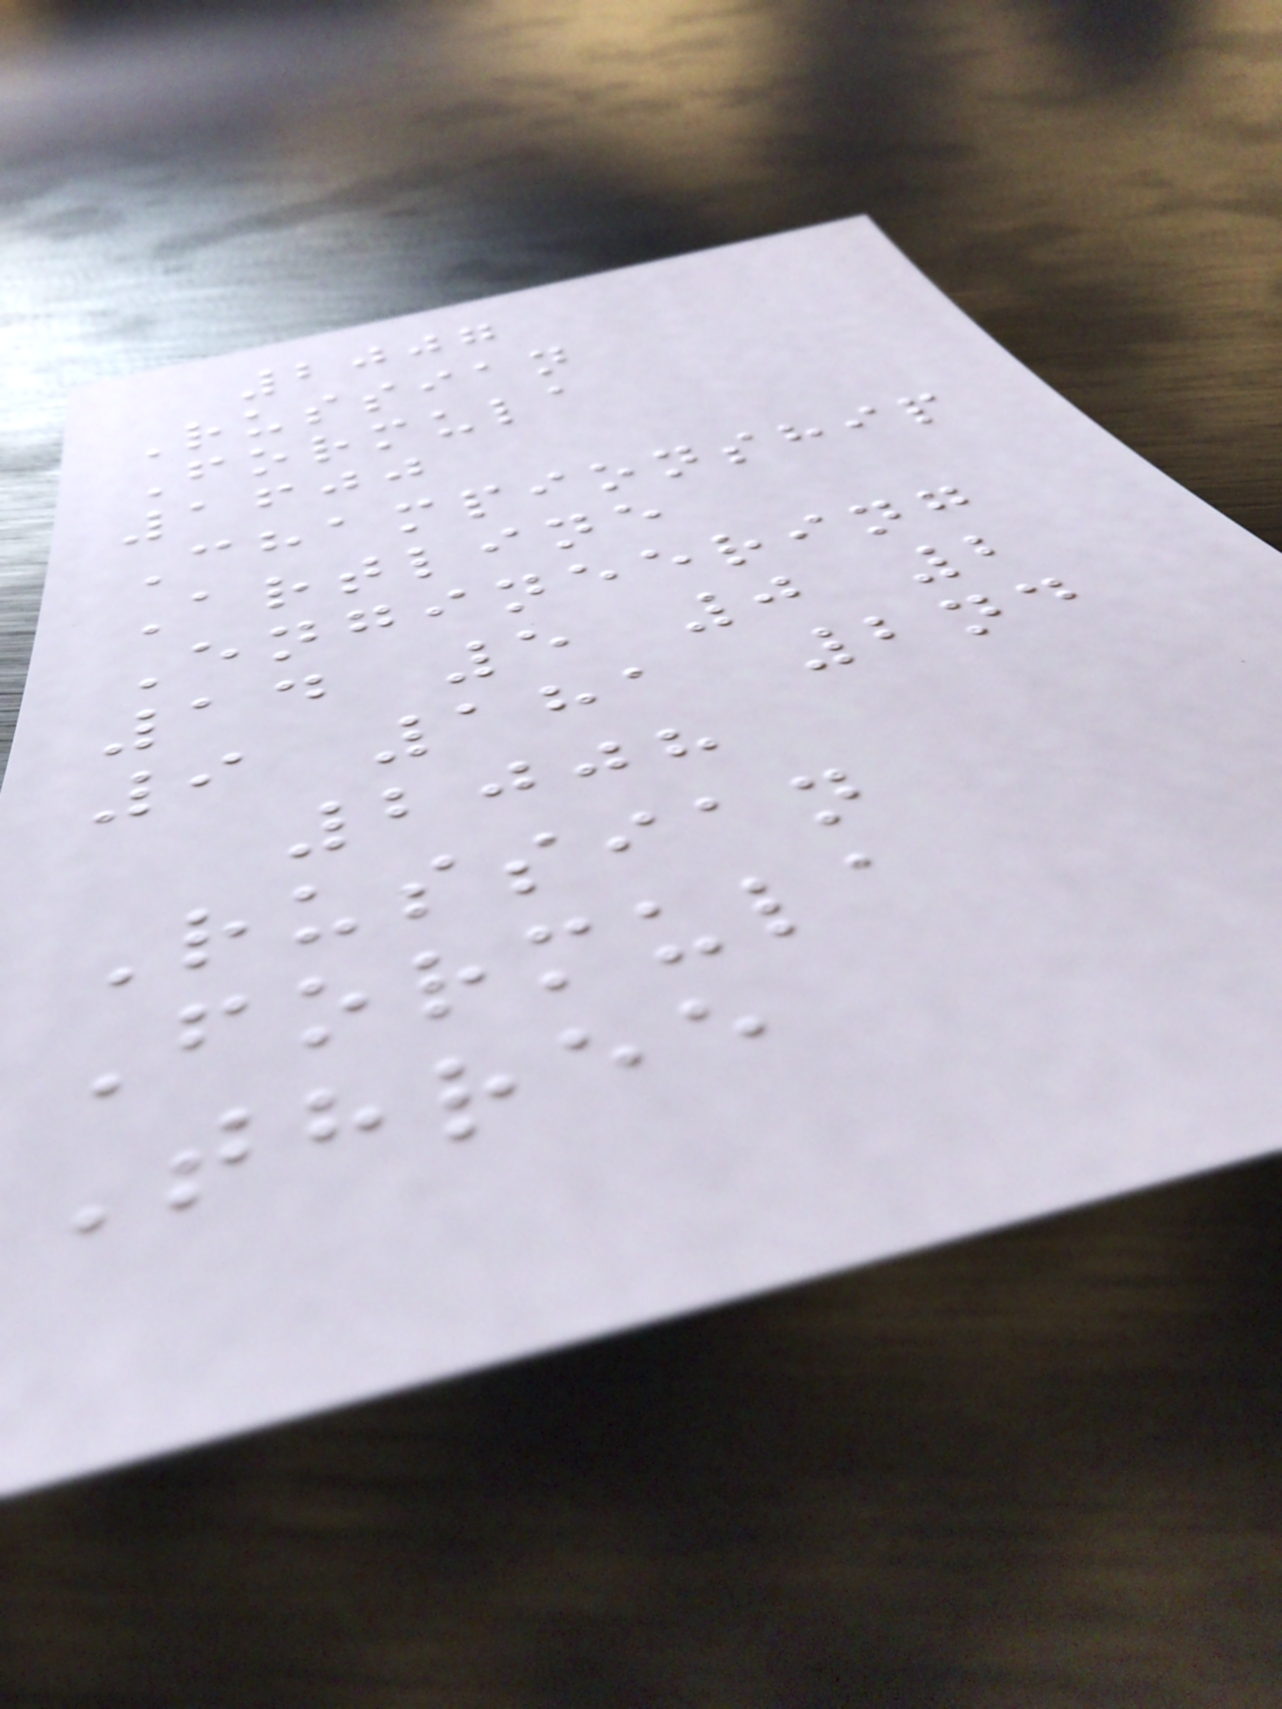2007
Russian
Formula
1600
Championship
Artline
Engineering
14 5 0 2
9 181 2nd
2008
Russian
Formula
Three
